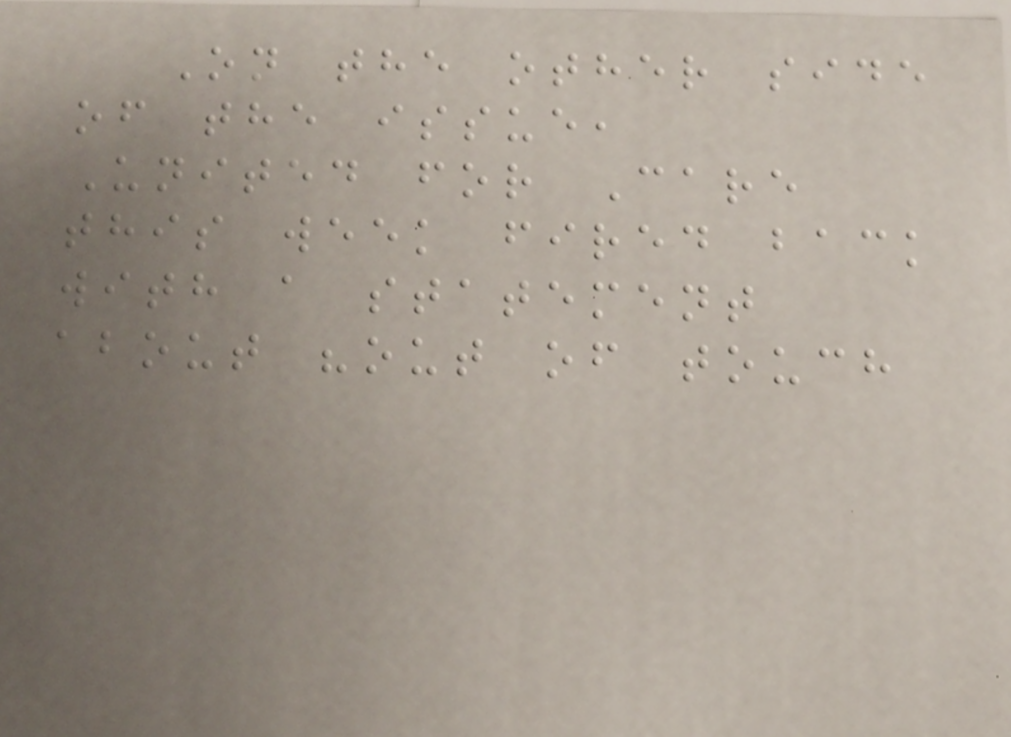On the other side
of the issue,
United for Care
this week fired back
with a statement
about "out of touch
